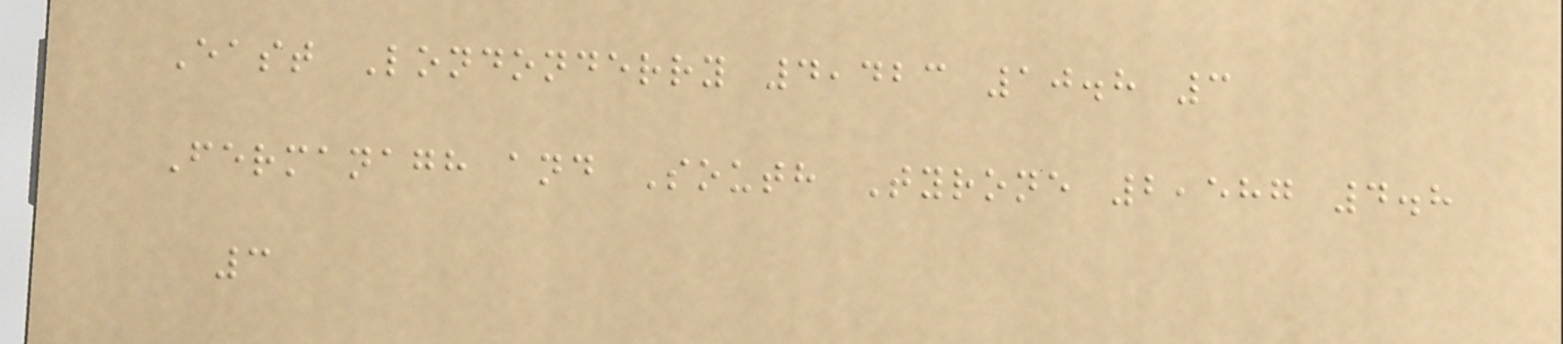East Londonderry 4,423 10.8 3
Fermanagh and South Tyrone 2,587 4.8
3
